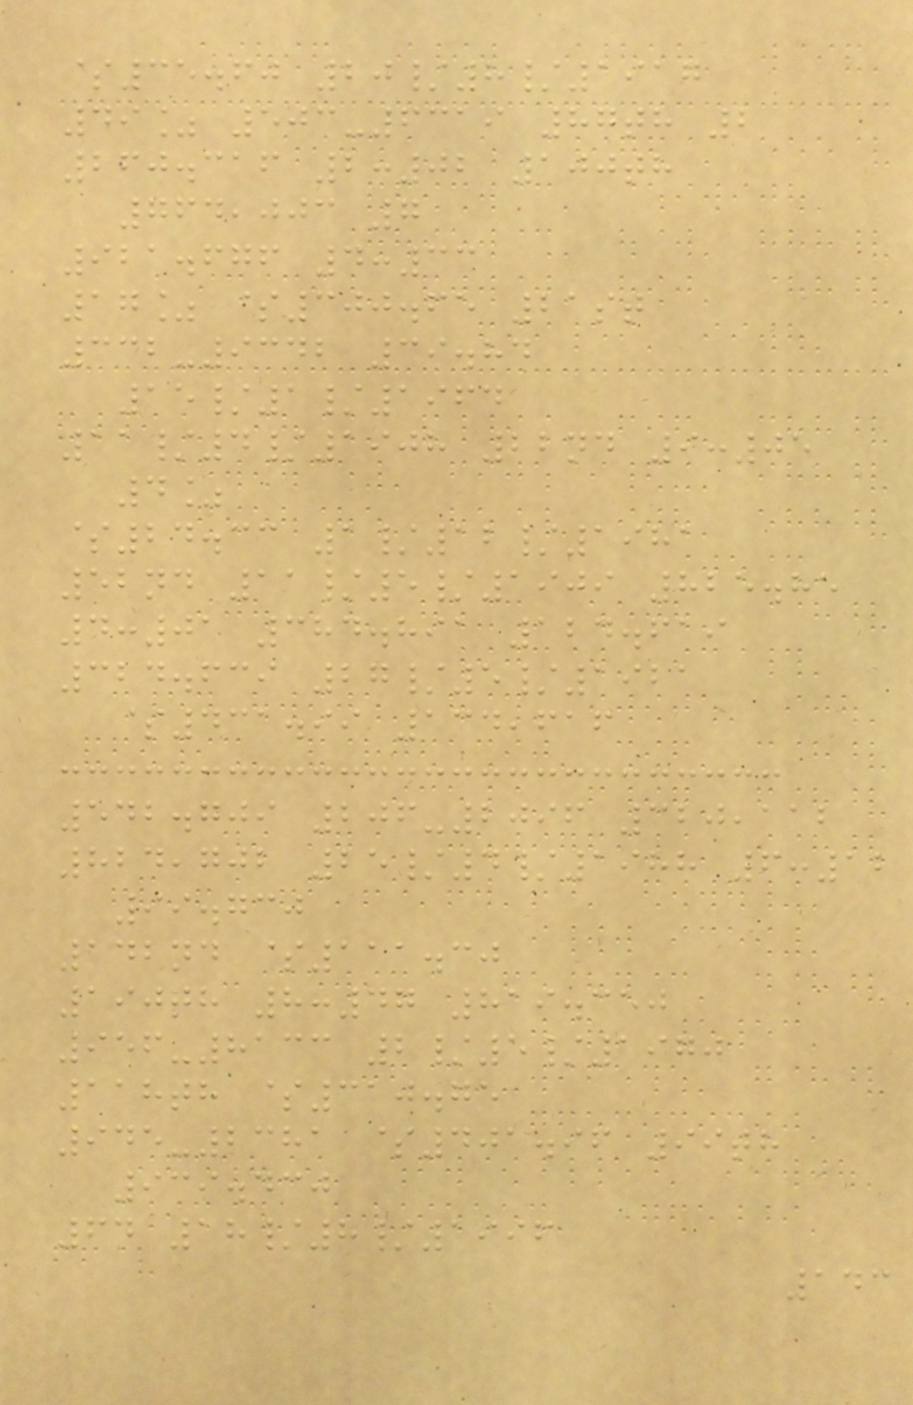$35.60 20/8/1917
49% 503-6319 87th 2
260.316 2:02 100th
764,003 7
921.676 4:33
17% $300.65 21st
332-9342 39.84
15/1/1964
11/4/1908 22nd 9:05
4%
$24.33 1/12/1981
52nd 11/5/1909 825.85
4:01 384.891 124.619
324.639 27/5/1921
$431.99 134,616
542.709 206-2096 320,112
824,702 25/4/1988 6:12
99.730
142nd $111.30
190th 8:47 819.350
956-8133 2/5/1970
118th $310.75
945-2381 $401.96 99th
939.430
64 18/8/1996
143
